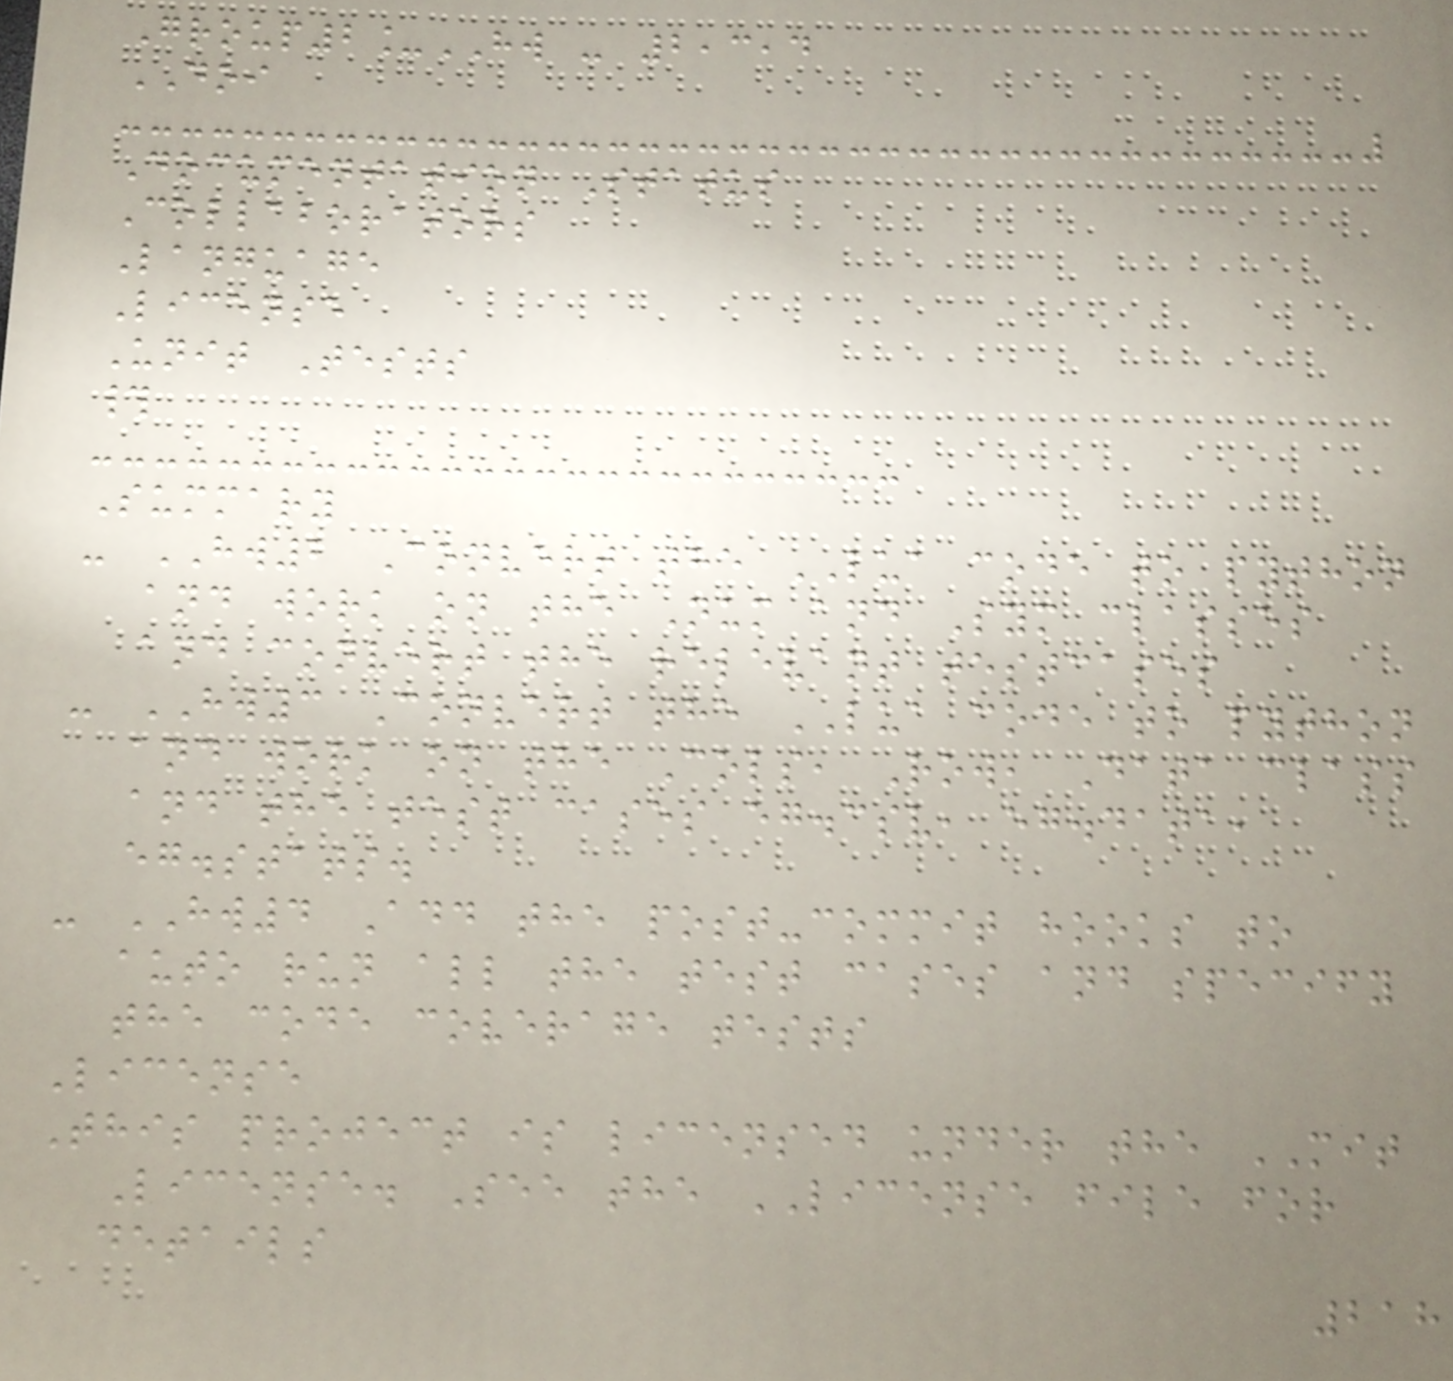Group2_HW - 2,3,4
DOI
Documentation Status
Collaborators
Language
License
Unit Tests
#
Summary
- HW2 Convert the LUA code to python
and work on the Num and Sym classes
and convert the relevant testcases
- HW3 Convert the LUA code to python
and work on the Cols, Row, Data class
and the test cases eg.csv, eg.data,
eg.stats.
- HW4 Add the post-commit hooks to
auto run all the test cases and specify
the code coverage tests
License
This project is licensed under the MIT
License. See the LICENSE file for
details
218
